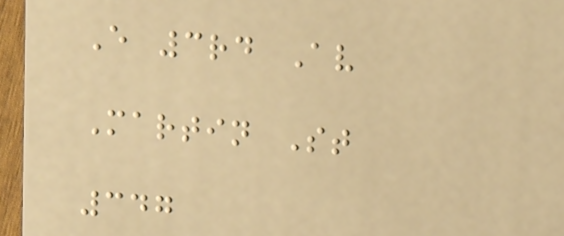E 3rd Av
Martin St
347
